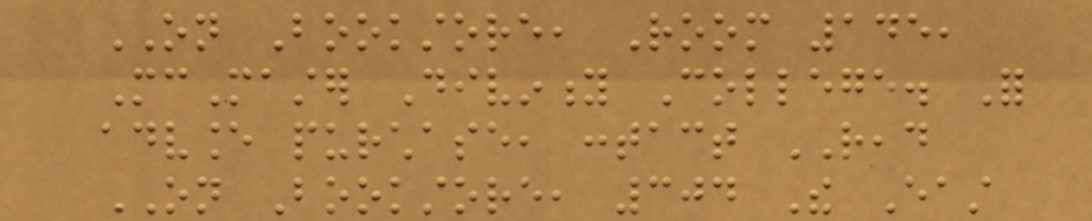ON Bookstore, Room 145,
McMaster Divinity College. For
advance purchase, contact READ
ON Bookstore, 304 The East
